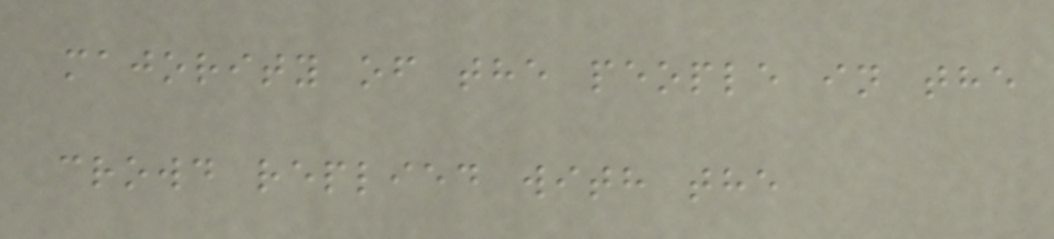majority of the people in the
crowd replied with the
